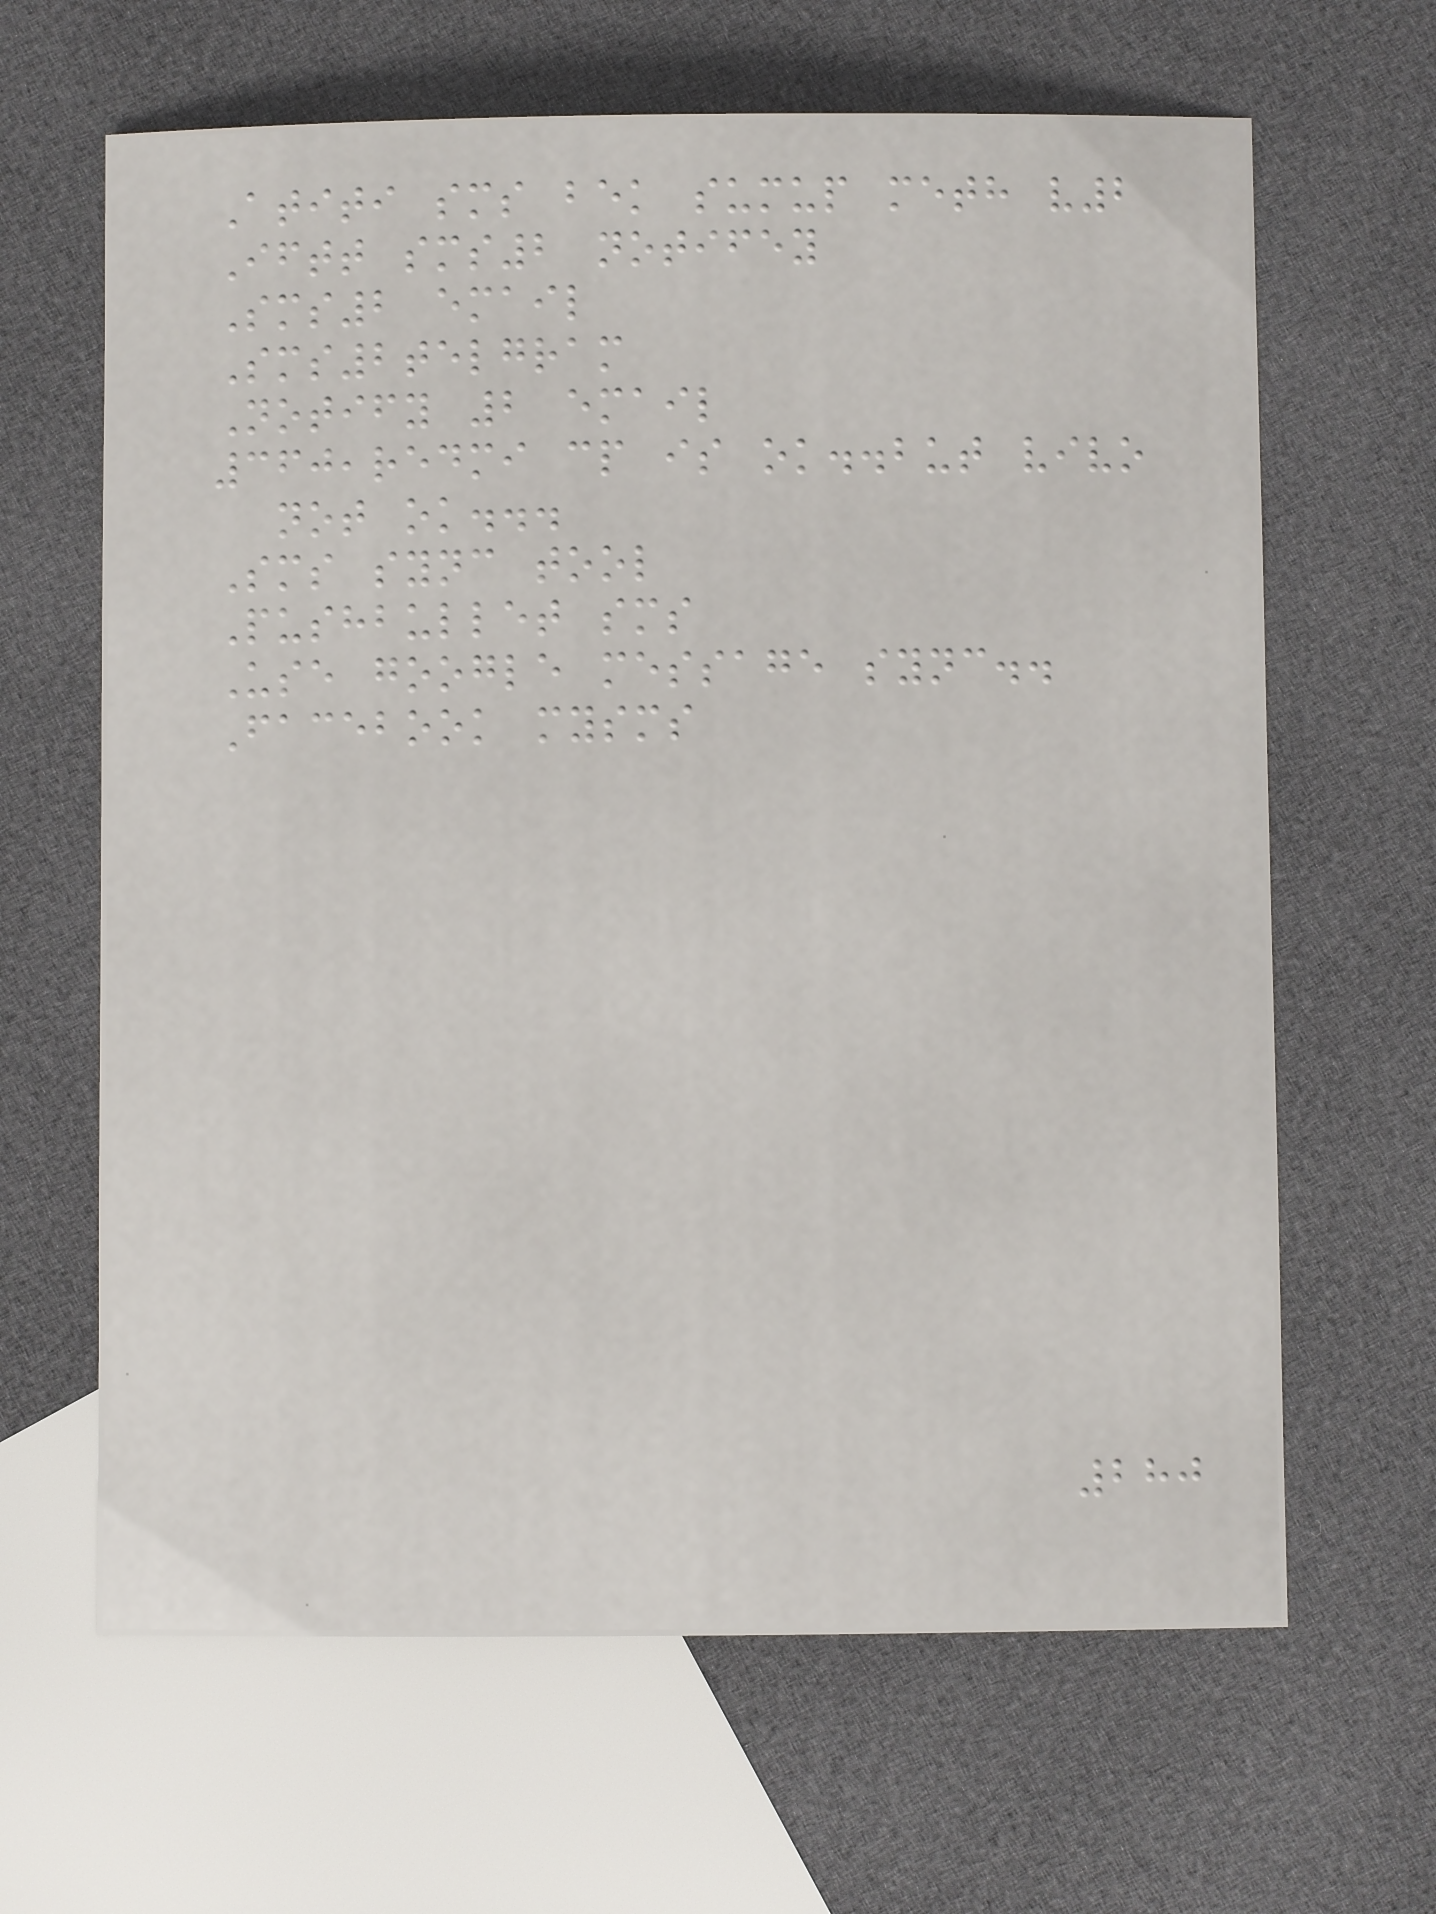Atiti sms bek sumup meth v2
Iftt sms2 notifey
Sms2 email
Sms2telgram
Notify 2 email
360,redmi cp is ok..but vivo
not ok...
Sms sync tool
Pushbullet sms
Use google message sync..
Facebook mysms
280
